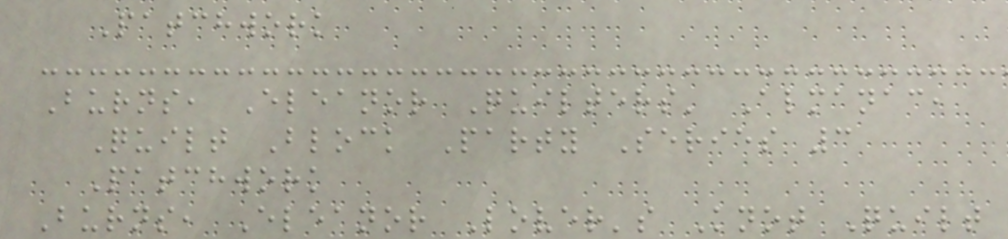Patchwork
Burns, Eleanor Quilters' Almanac,
Quilt Block Party Series 3
Patchwork
Burns, Eleanor Lover's Knot Quilt
